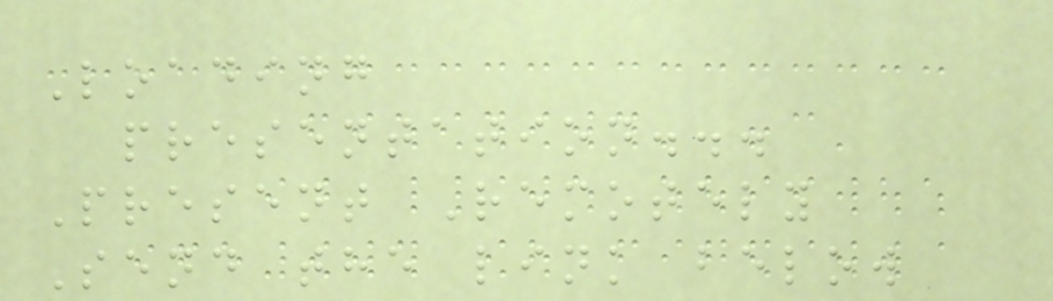Loading
presentation...
Present Remotely
Send the link below
